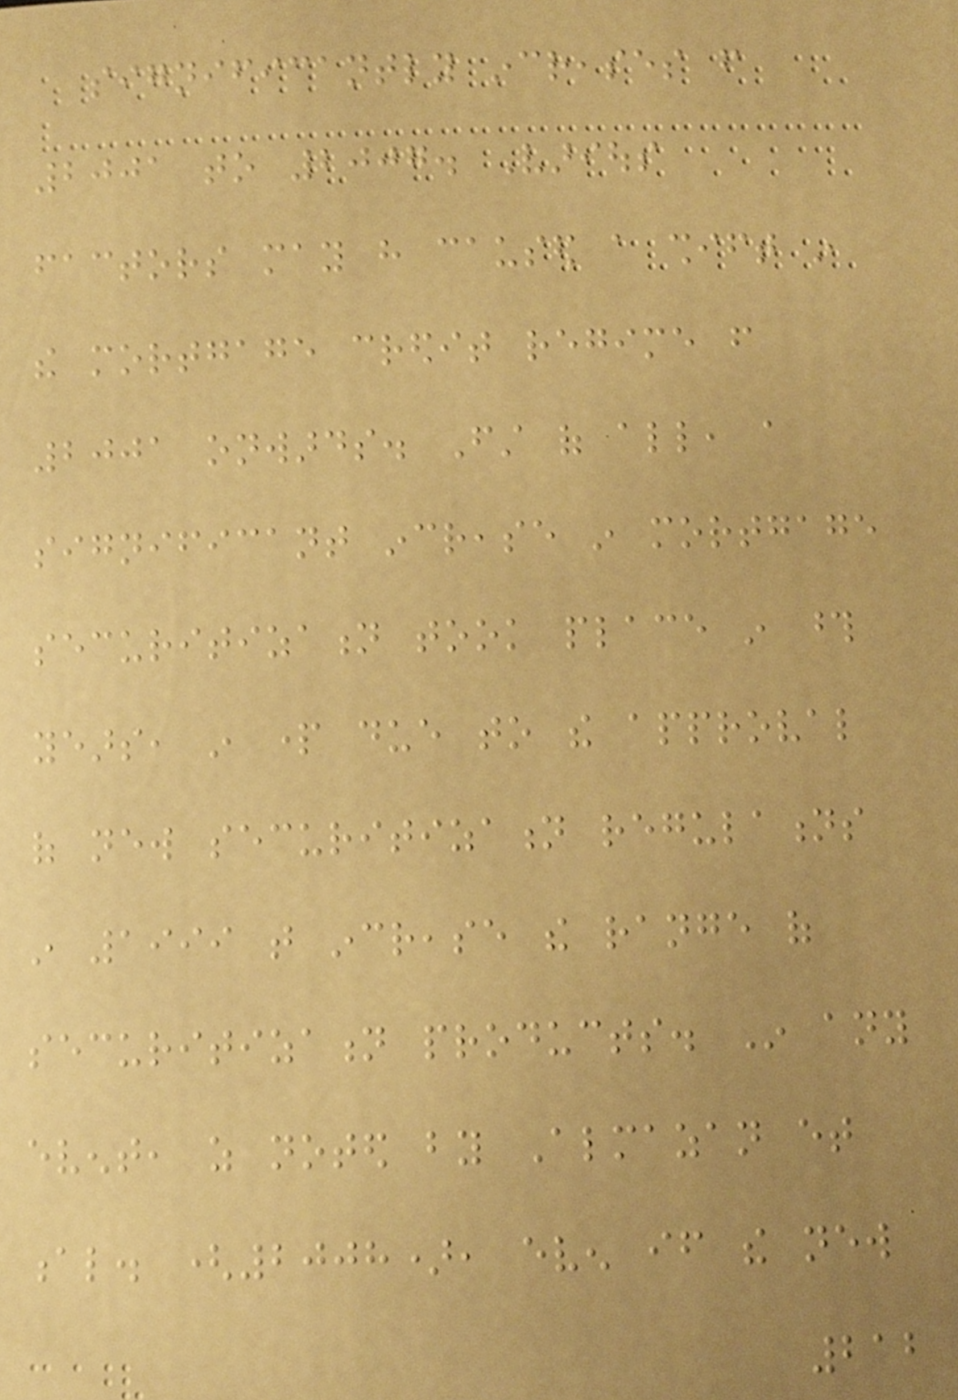significantly increases from
2001 to 2007. Various
factors may have caused a shift in
the mortgage credit regime from
2001 onwards. First of all, a
significant increase in mortgage
securitization took place in those
years, in part due to the approval
of new securitization regulations
in 1999 that increase the range of
securitization products. In any
event, as noted by Almazan et
al. (2008), even if the new
212
